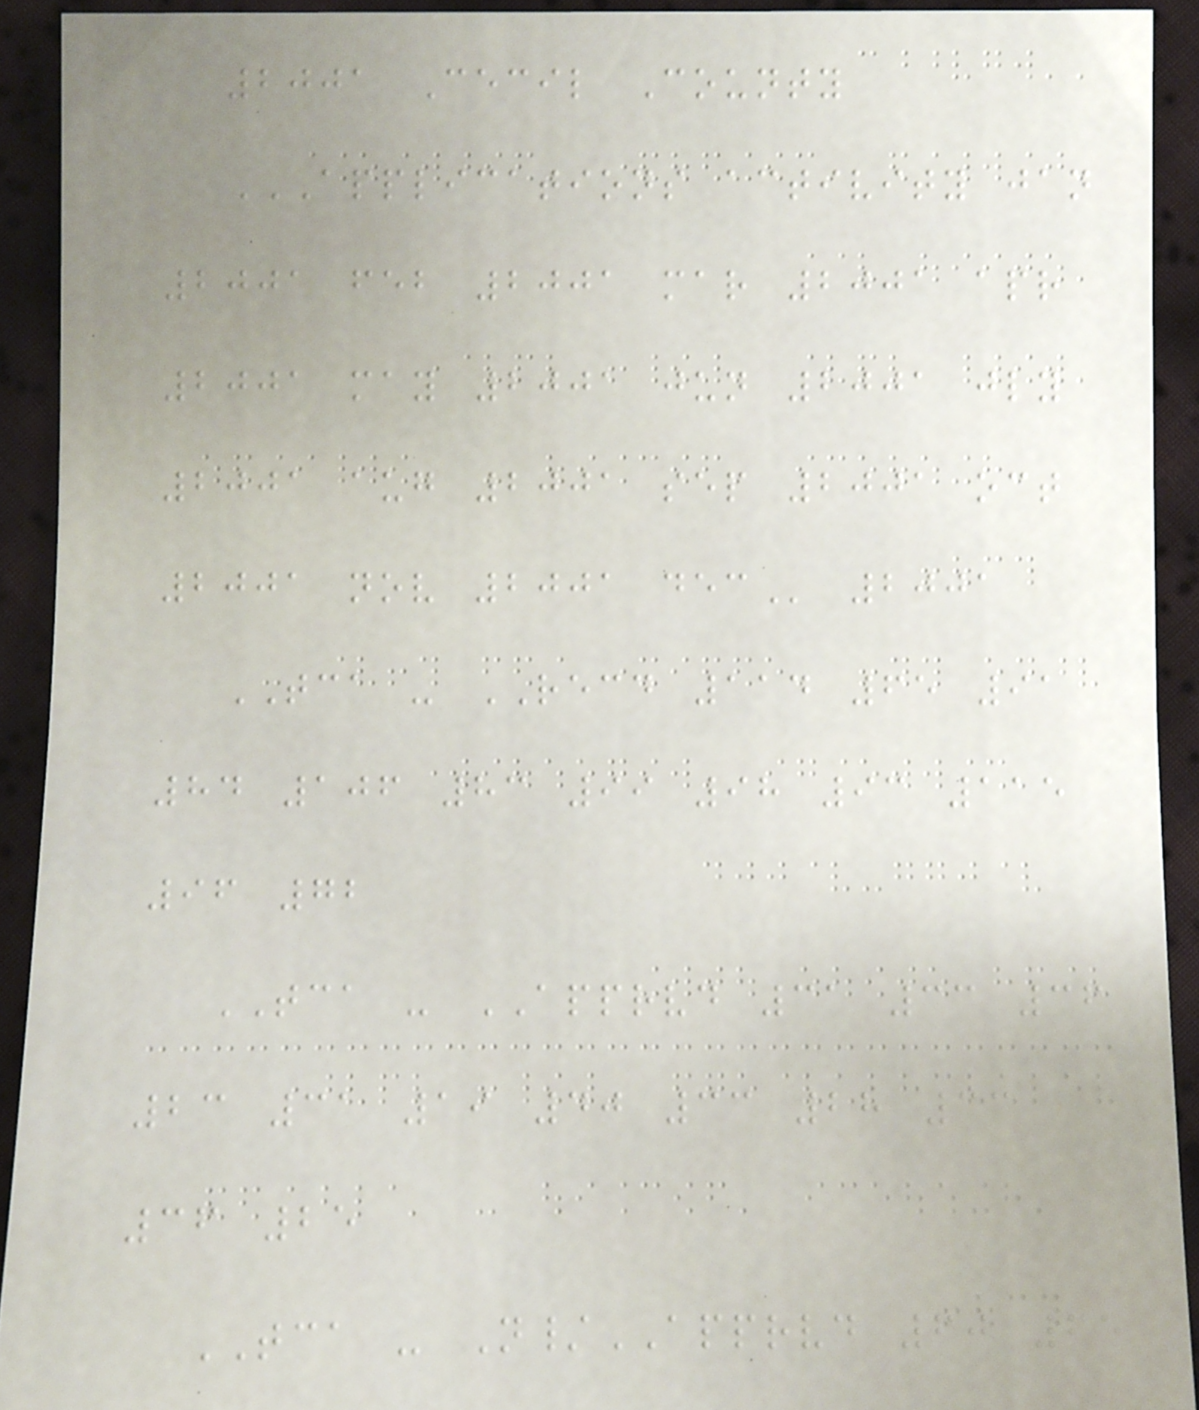2001 Cecil County
APPLICATIONS ACTIVITY JAN
2001 FEB 2001 MAR 2001 APR
2001 MAY 2001 JUN 2001 JLY
2001 AUG 2001 SEP 2001 OCT
2001 NOV 2001 DEC 2001
TCA - RECD 114 65 91
84 106 83 99 98 93 115
96 72
TCA - APPRVD 31 33 36
23 31 19 40 33 28 33
36 25
TCA - N/APPRVD 60 65
